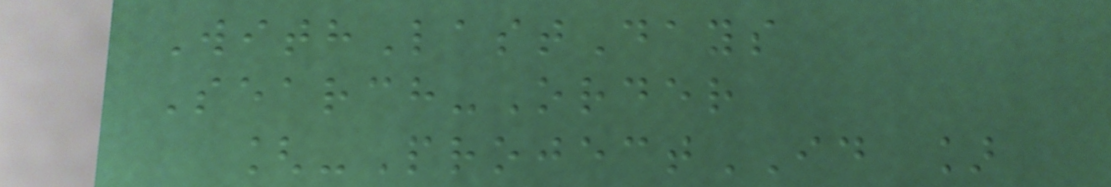WithLastDays
Search-Order
[-ProjectID ]
